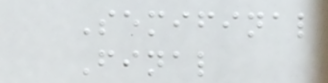Semifinal
Final
